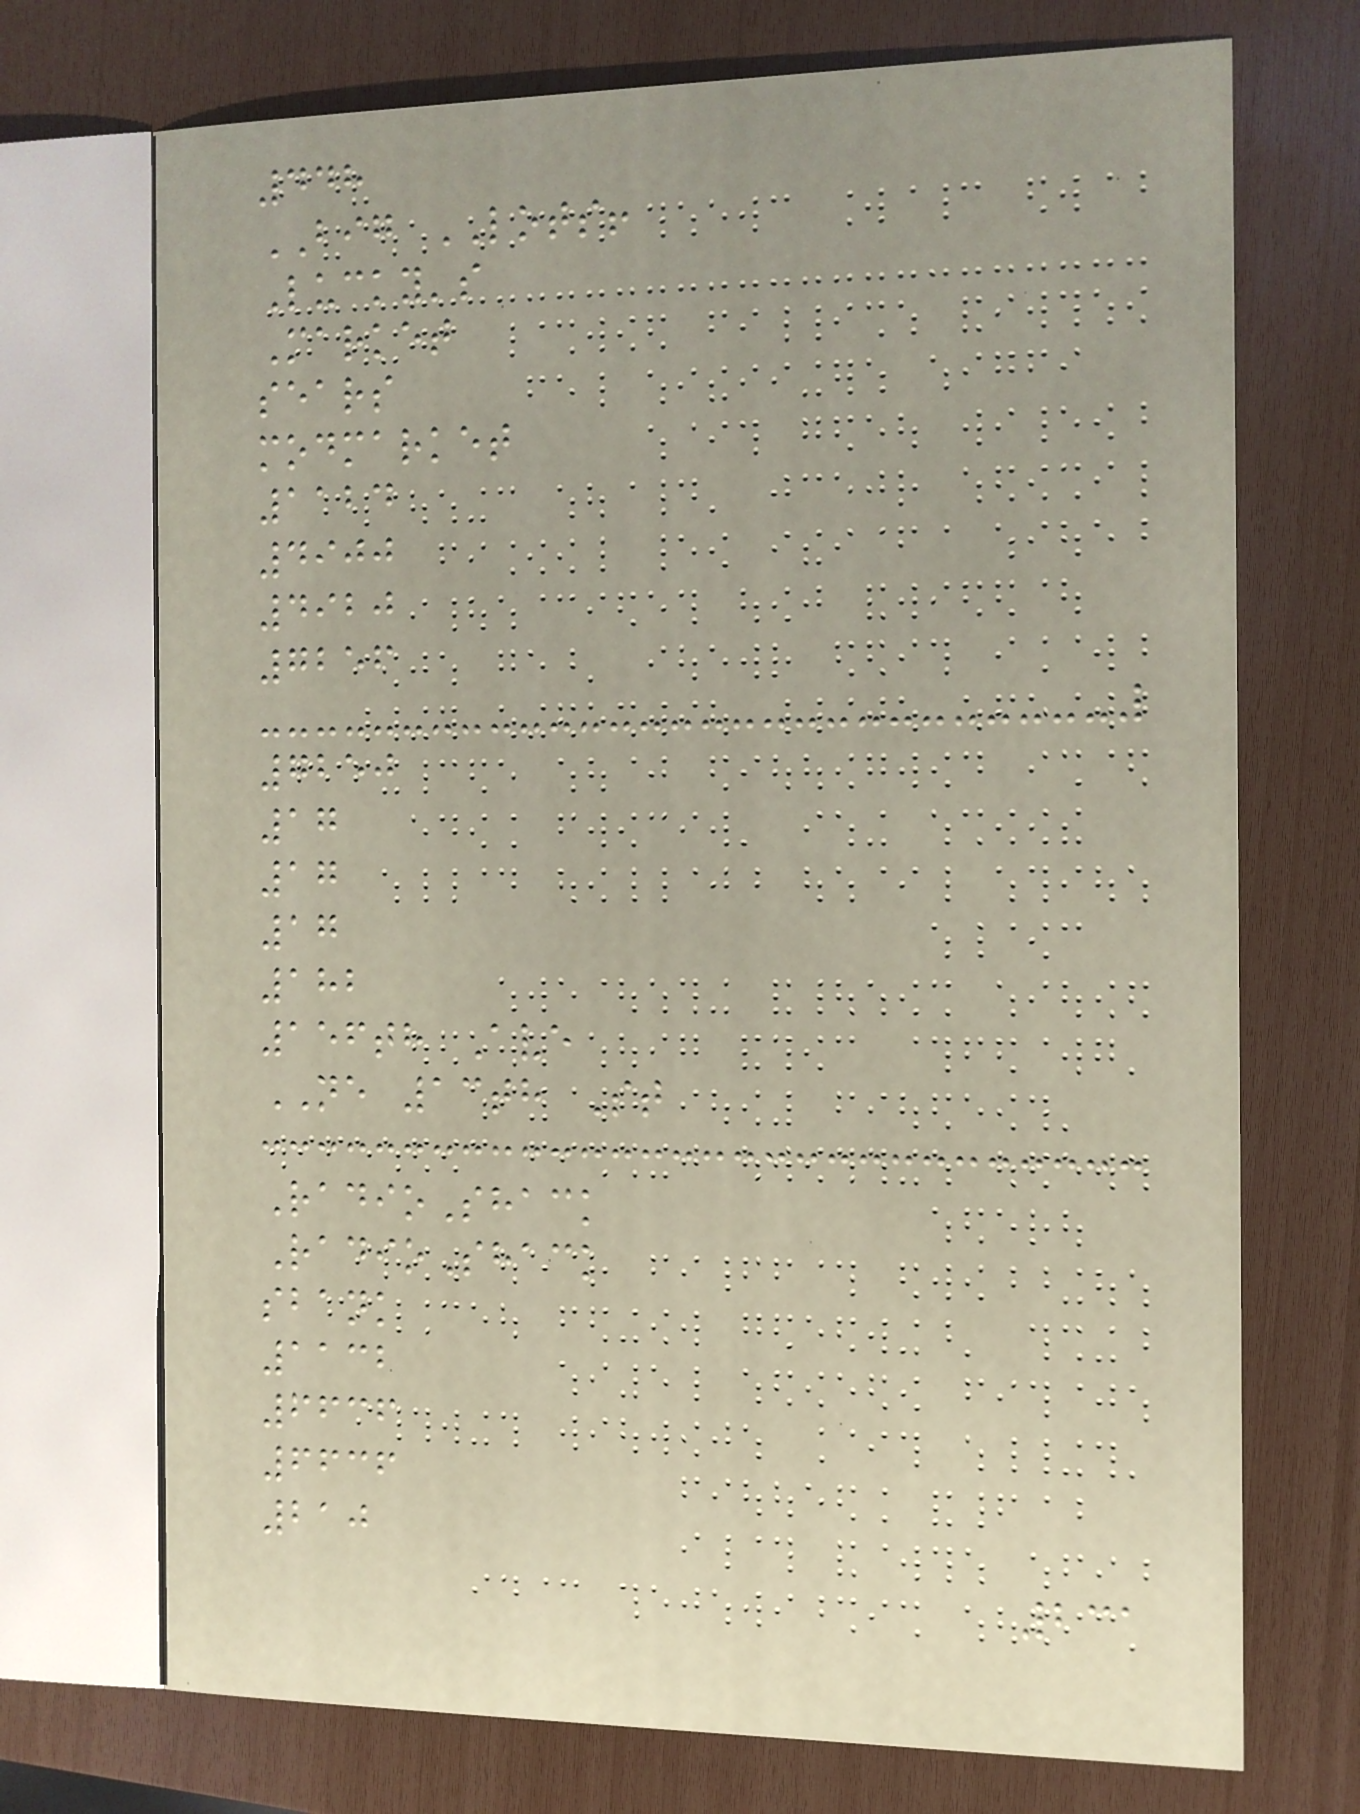448
BIG LOTS!
Lucky's
Market
sears
modmarket
1124
4900
4920
7256
7250
17
17
17
182
156th Ave
NE 13th St
RadioShack
RadioShack
sbank
1132
6636
6636
210
231
